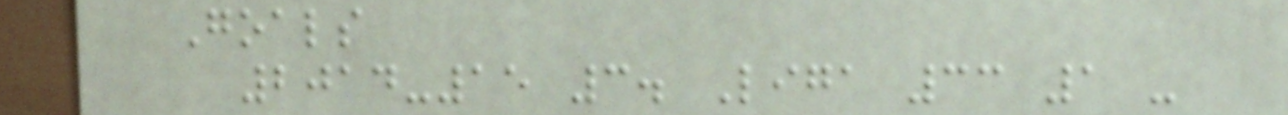Goals
2014-15 3. Liga 33 1 -
